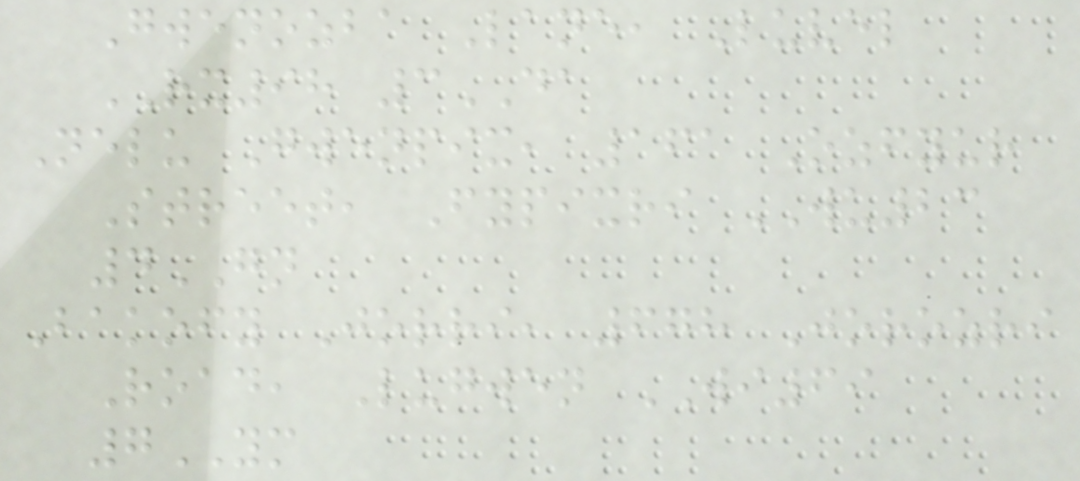Gwenozba Lane, Luvel
RX98 3DA
Nelu Gwenpix, 161 Ozfyur
Street, Fypixri WU23
4GN
Bakofy Jorri, 678 Jorozri
Road, Lugwen WI69
7YM
